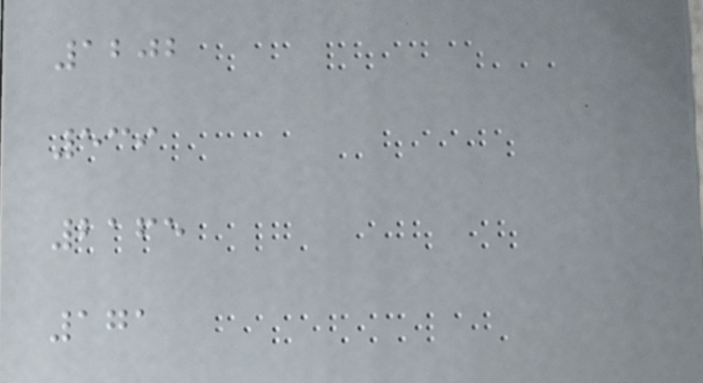1202
539
2165
171
